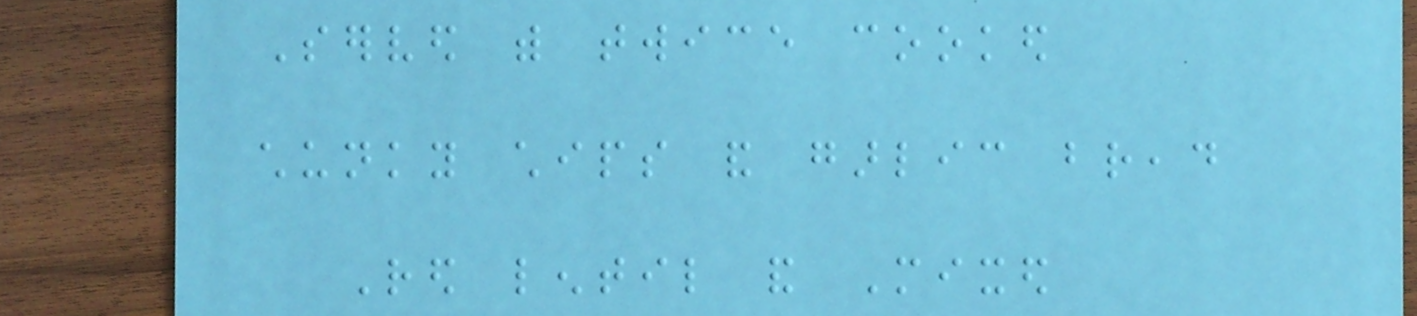Served with twice cooked
chunky chips and garlic bread
Red lentil and Mixed
